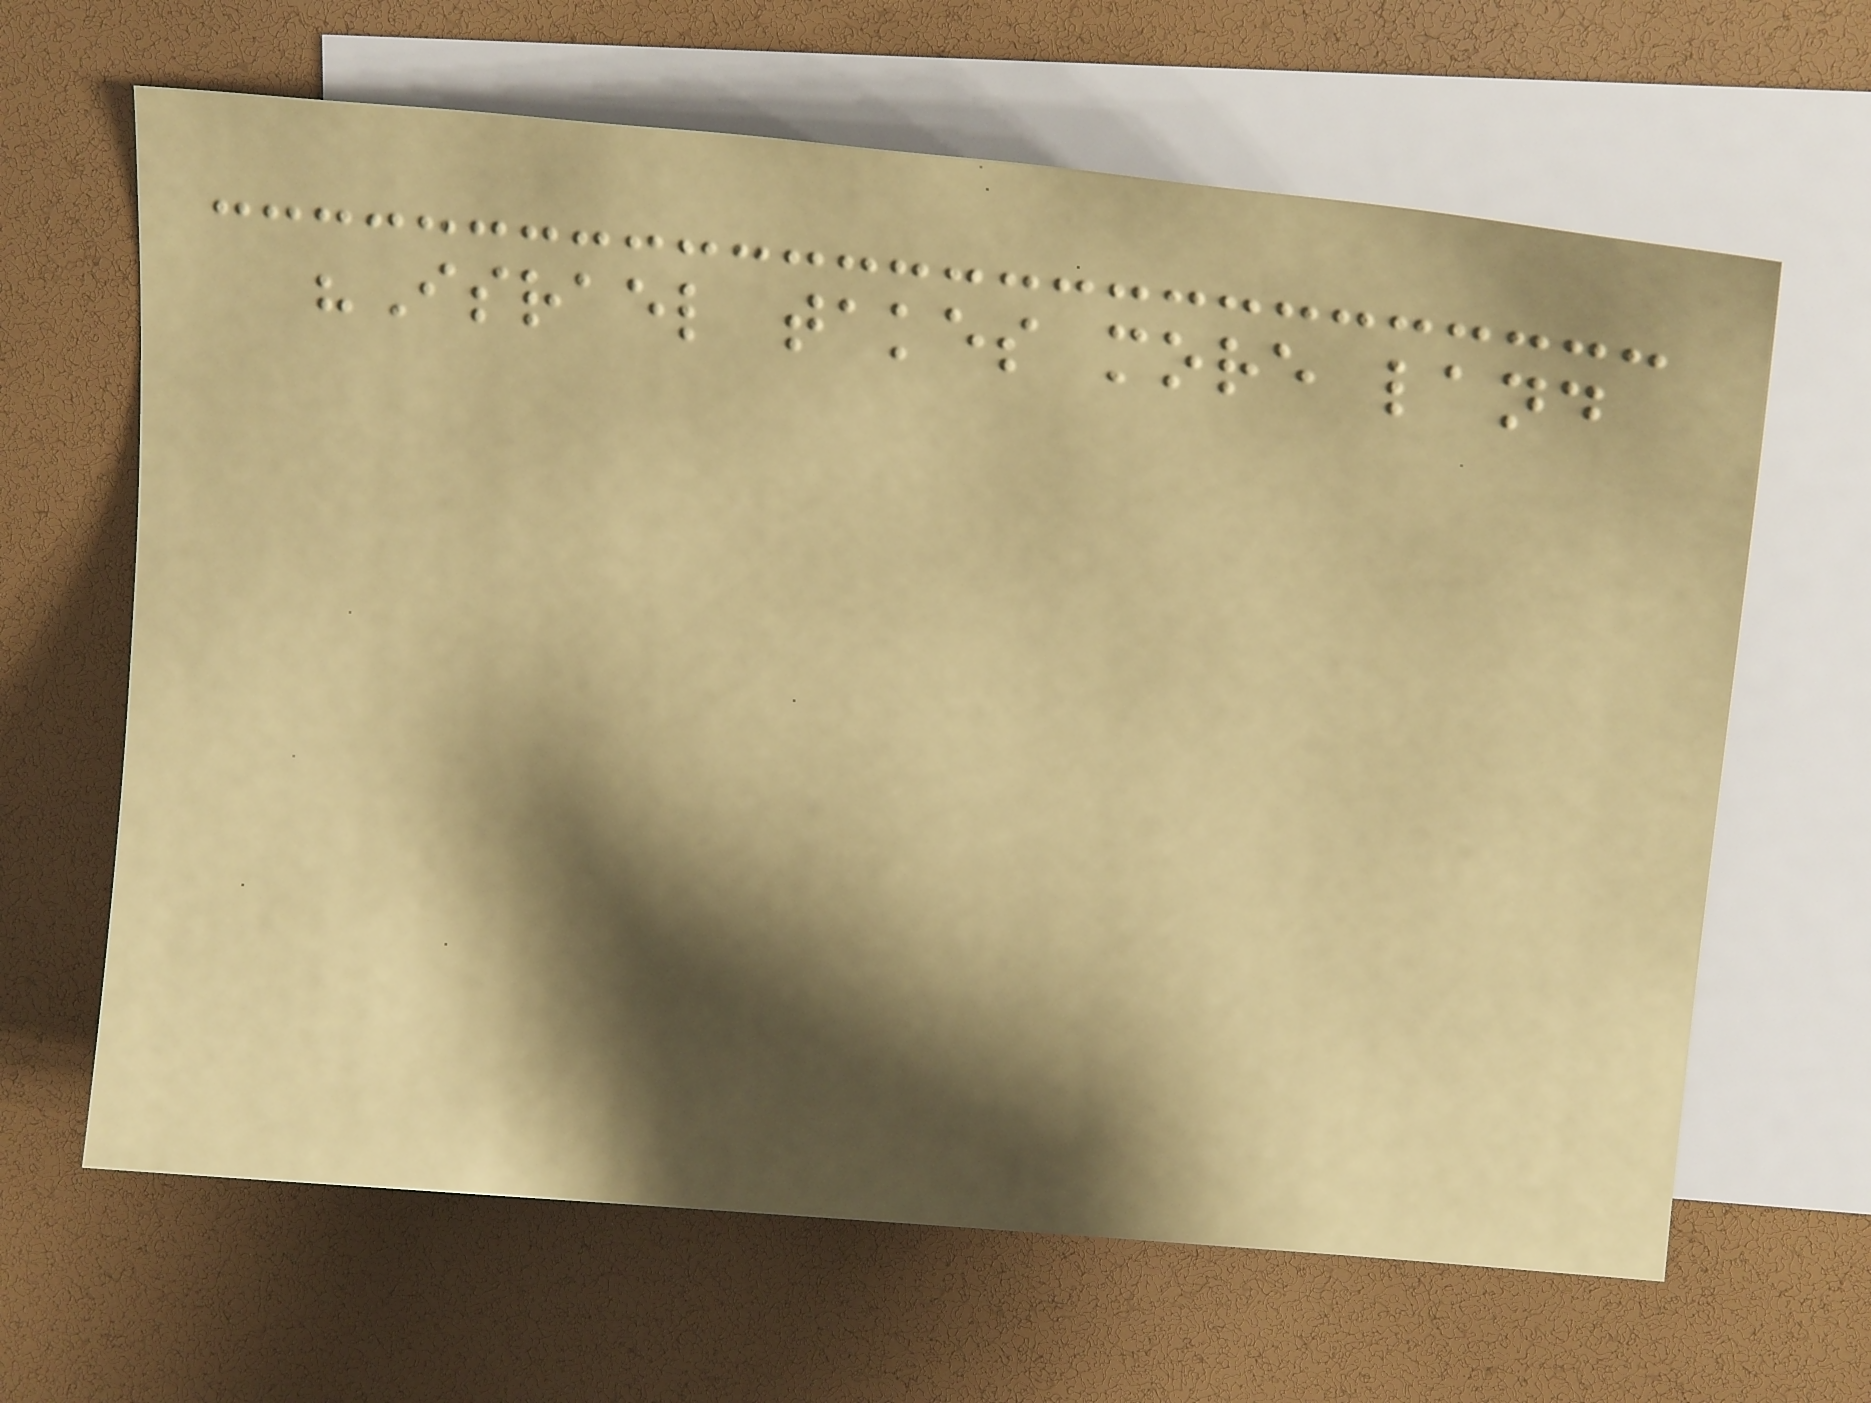"Israel takes more land
